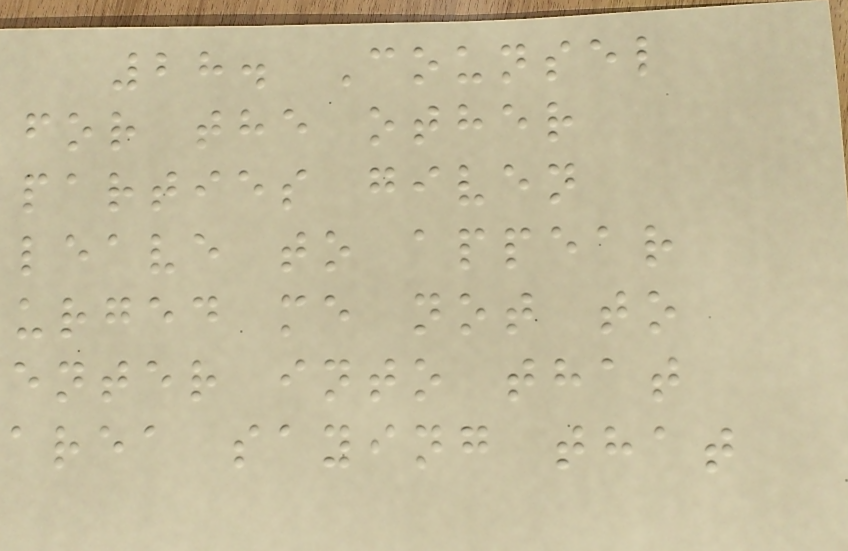28. Counsel
for the other
parties given
leave to appear
urged me not to
enter into that
area saying that
